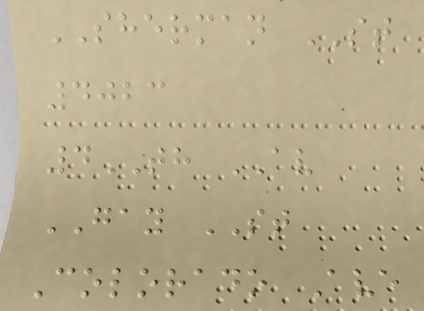SHERMAN ST
4023
4TH AV
GAY ST
Colorado Ave
